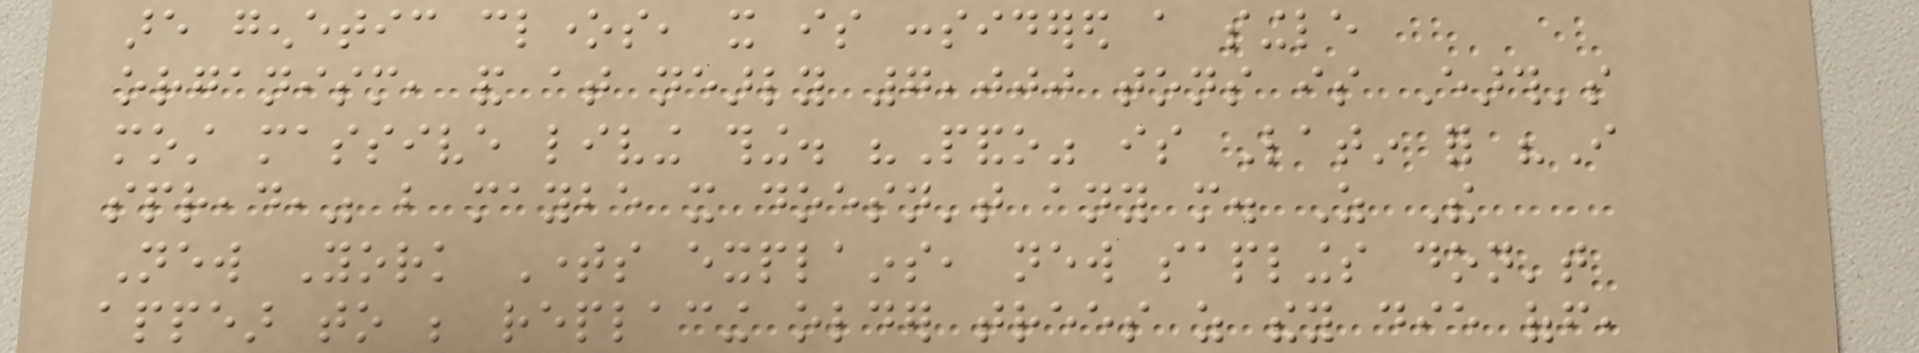are genetic clones, it is considered a single
organism, and at nearly 7,000 tons is Earth's
most massive living thing. "Pando" is Latin for "I
spread," but maybe it doesn't any more. As The
New York Times explains, new saplings don't
appear to be replacing older trees as they die off,
